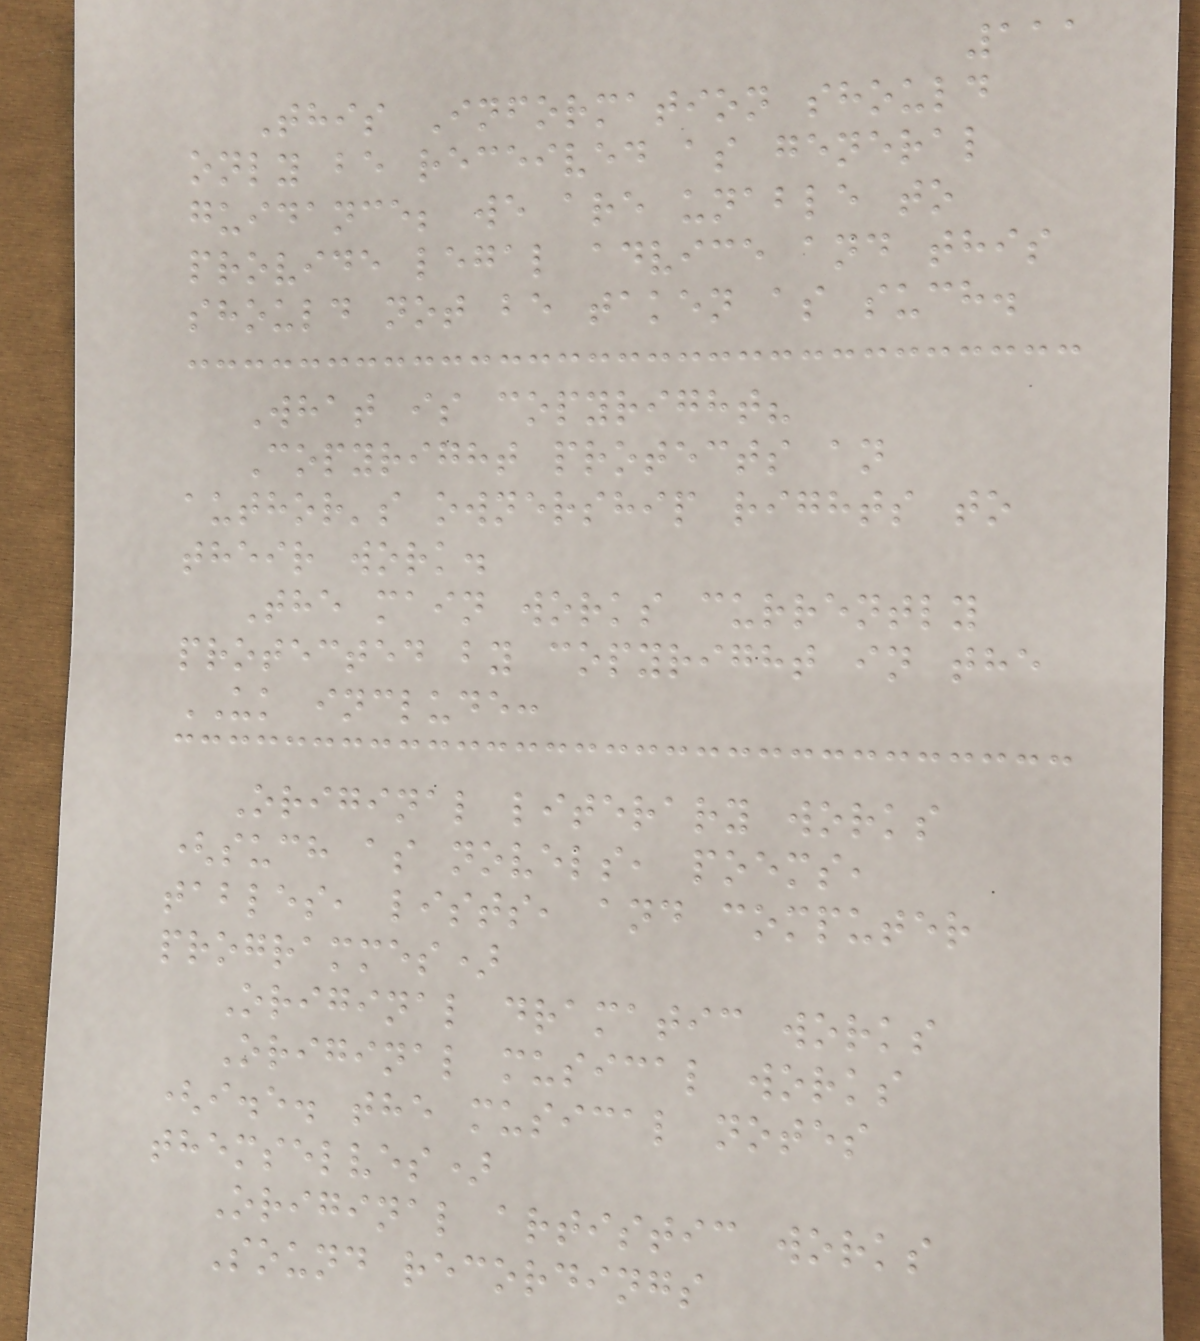111
This Information should
only be received as general
guidance; we are unable to
provide legal advice and this
should not be taken as such.
What is copyright?
Copyright protects an
author's ownership rights to
their work.
The main works currently
protected by copyright in the
UK include:
Original literary works
(such as novels, poems,
tables, lists, and computer
programmes)
Original dramatic works
Original musical works
(i.e. the musical notes
themselves)
Original artistic works
Sound recordings
